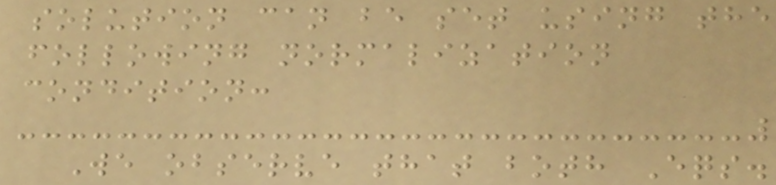solution can be set using the
following normalization
condition:
We observe that both Eqs.
